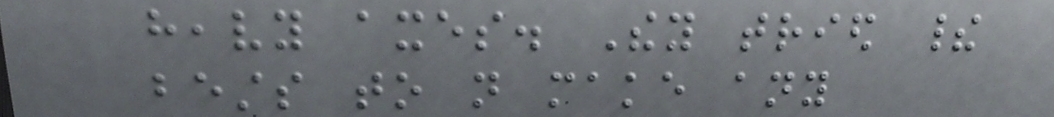heavy axes. They tried their
bests to not make any
